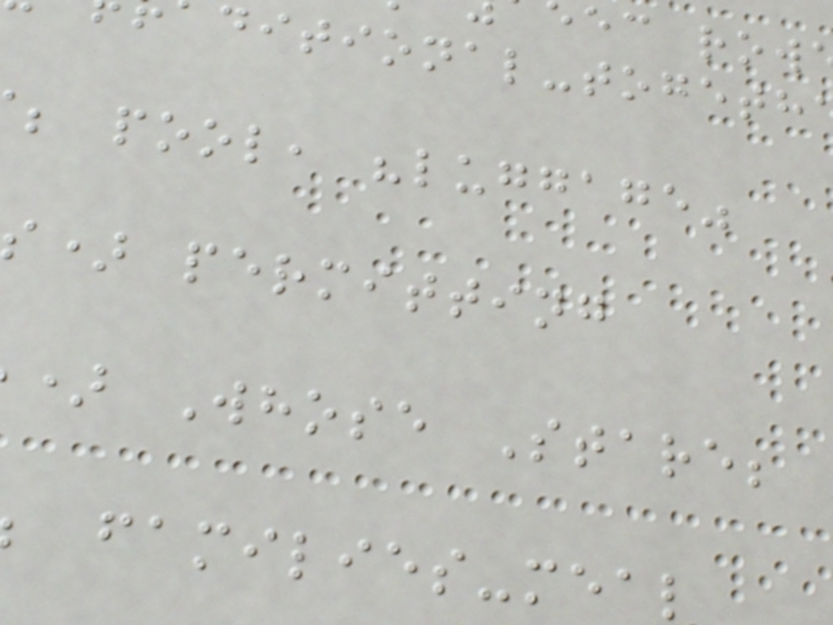; pool, "luggage"
) permitting
) Whose Stare;
families-meal
